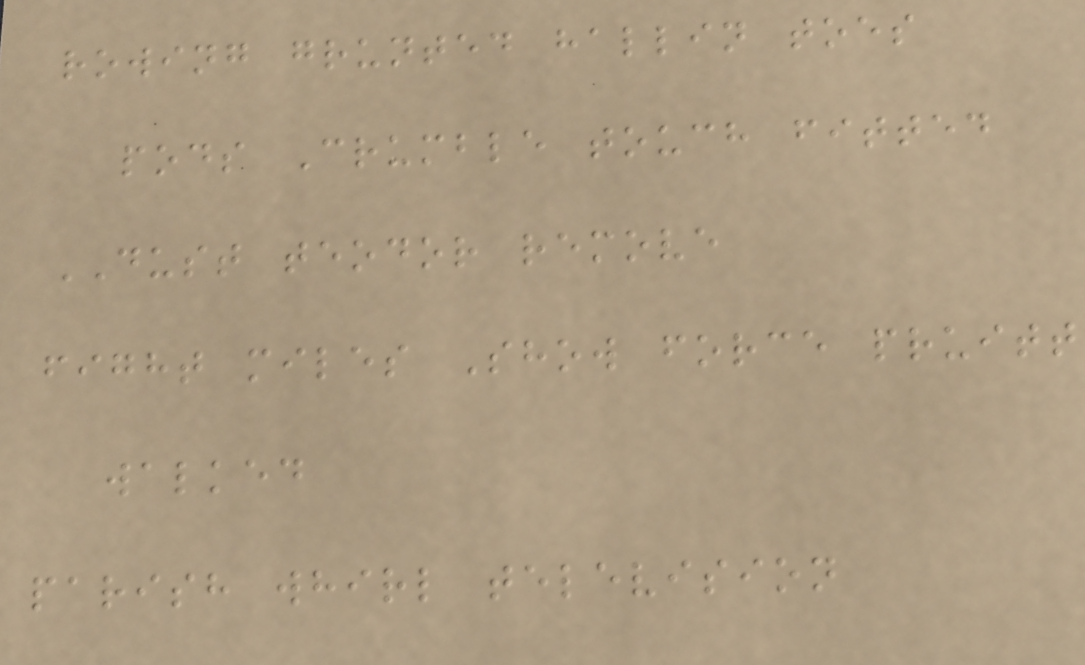rowing grunted hallin toes
pods Crumble touch fitted
DUST teodor remove
fight miles Show force pruitt
walked
parish whirl television
